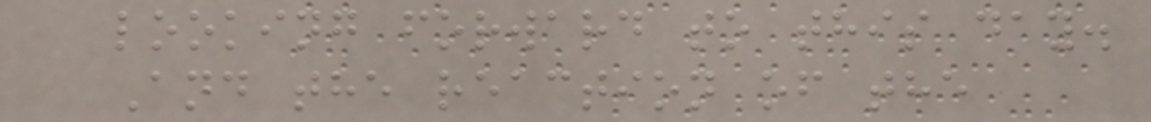looking forward to this day.
And the reaction of the
